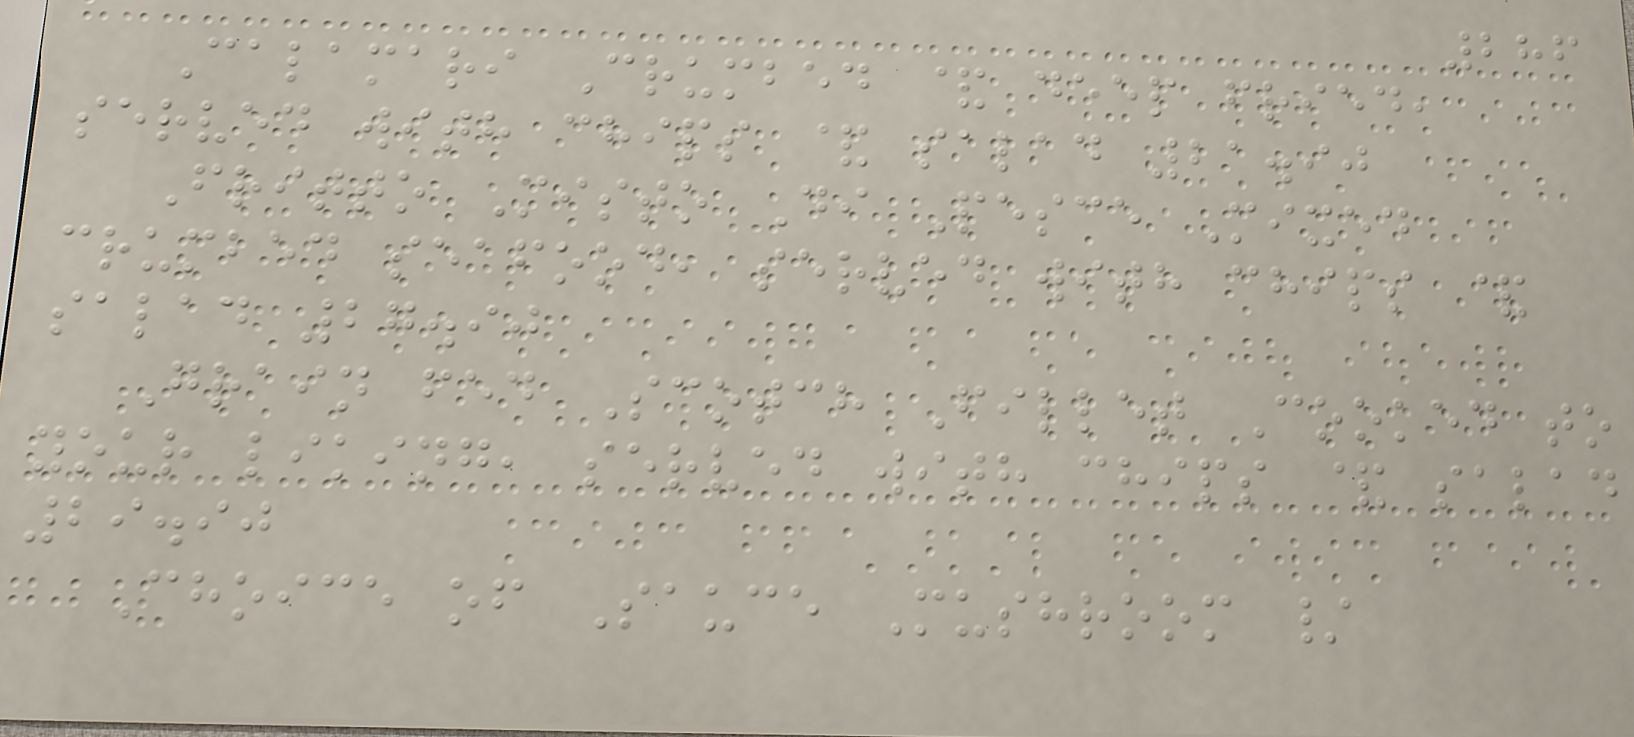286
Calamari Crumbed & deep fried,
served with chips & salad 21.90
Fritto Misto Di Pesce Mixed
crumbed seafood, served with chips &
salad 27.90
Grain fed Scotch Fillet Cooked to
your liking, served with chips & salad
29.90
Choice of Sauce Mushroom /
